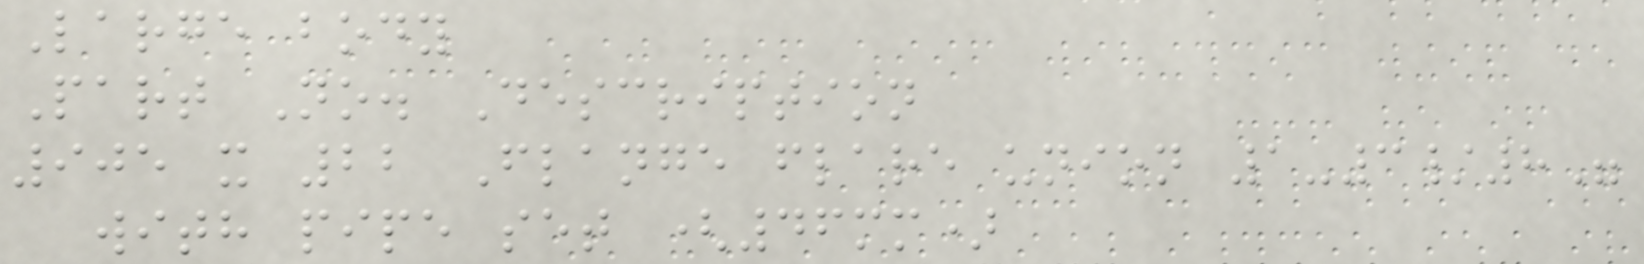Large body
Part No. Description
905 x 22 Flange flare union 1-3/8"
with pipe set (46mm)
